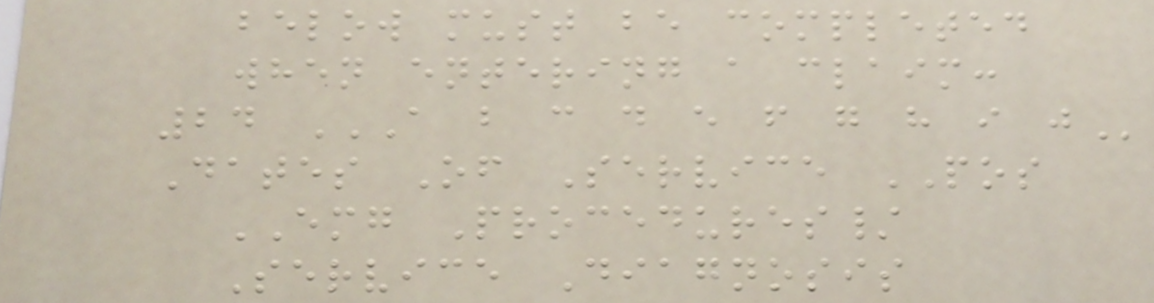below must be completed
when entering a claim:
24 A B C D E F G H I J
Dates Of Service POS
EMG Procedures/
Service Diagnosis
